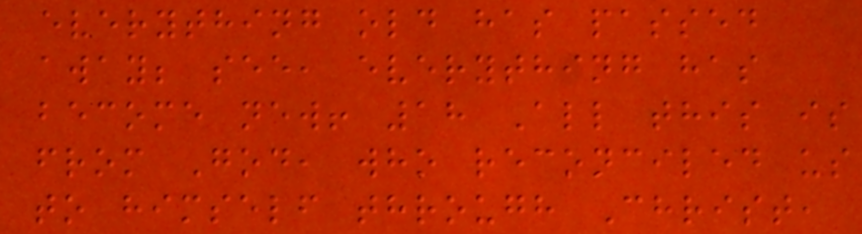everything old has passed
away; see, everything has
become new! 18 All this is
from God, who reconciled us
to himself through Christ,
